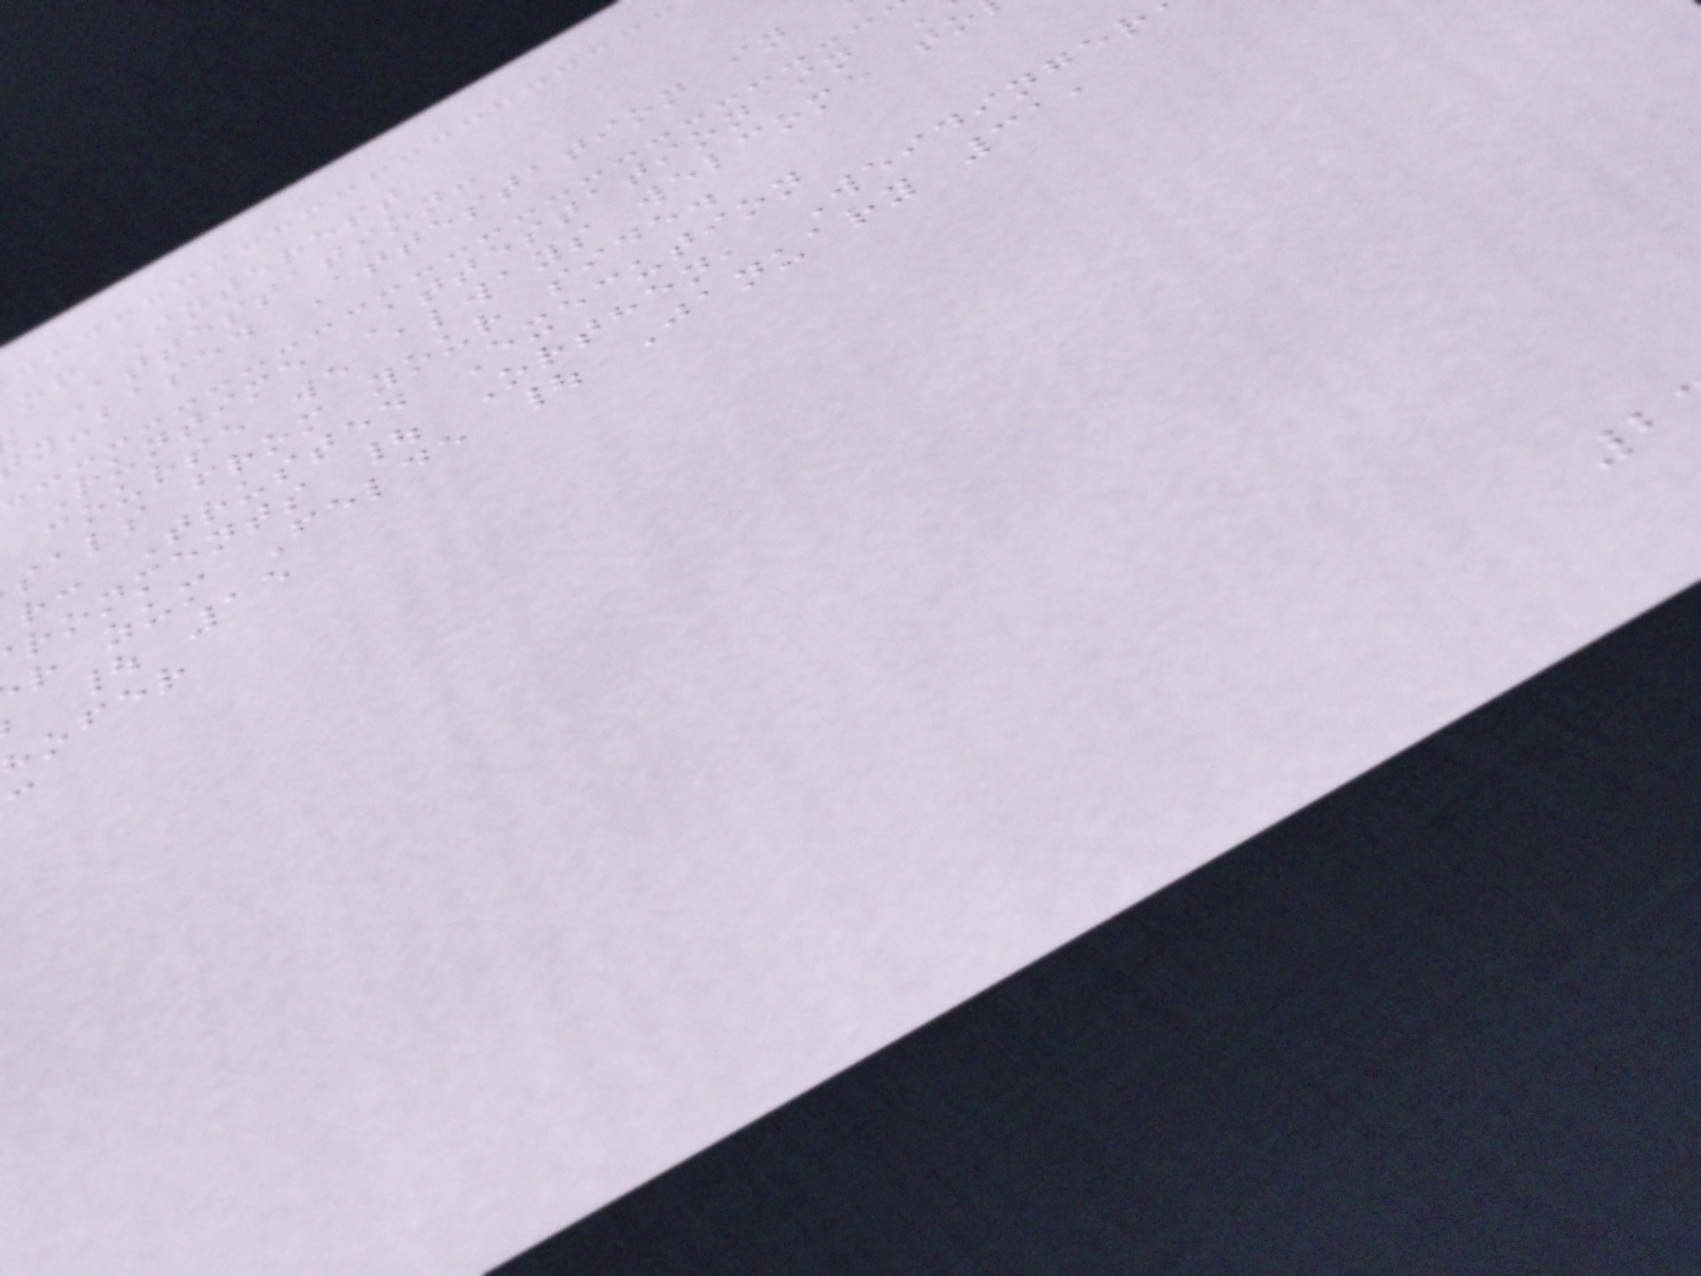of Interest
Attestation:
y-based Attestation in
Runtime Attestation in
course we always welcome to
sals from your side.
r: Trusted Execution
ronments | Orthen, Weidinger
r zum Felde | January 31,
| 15
hofer
